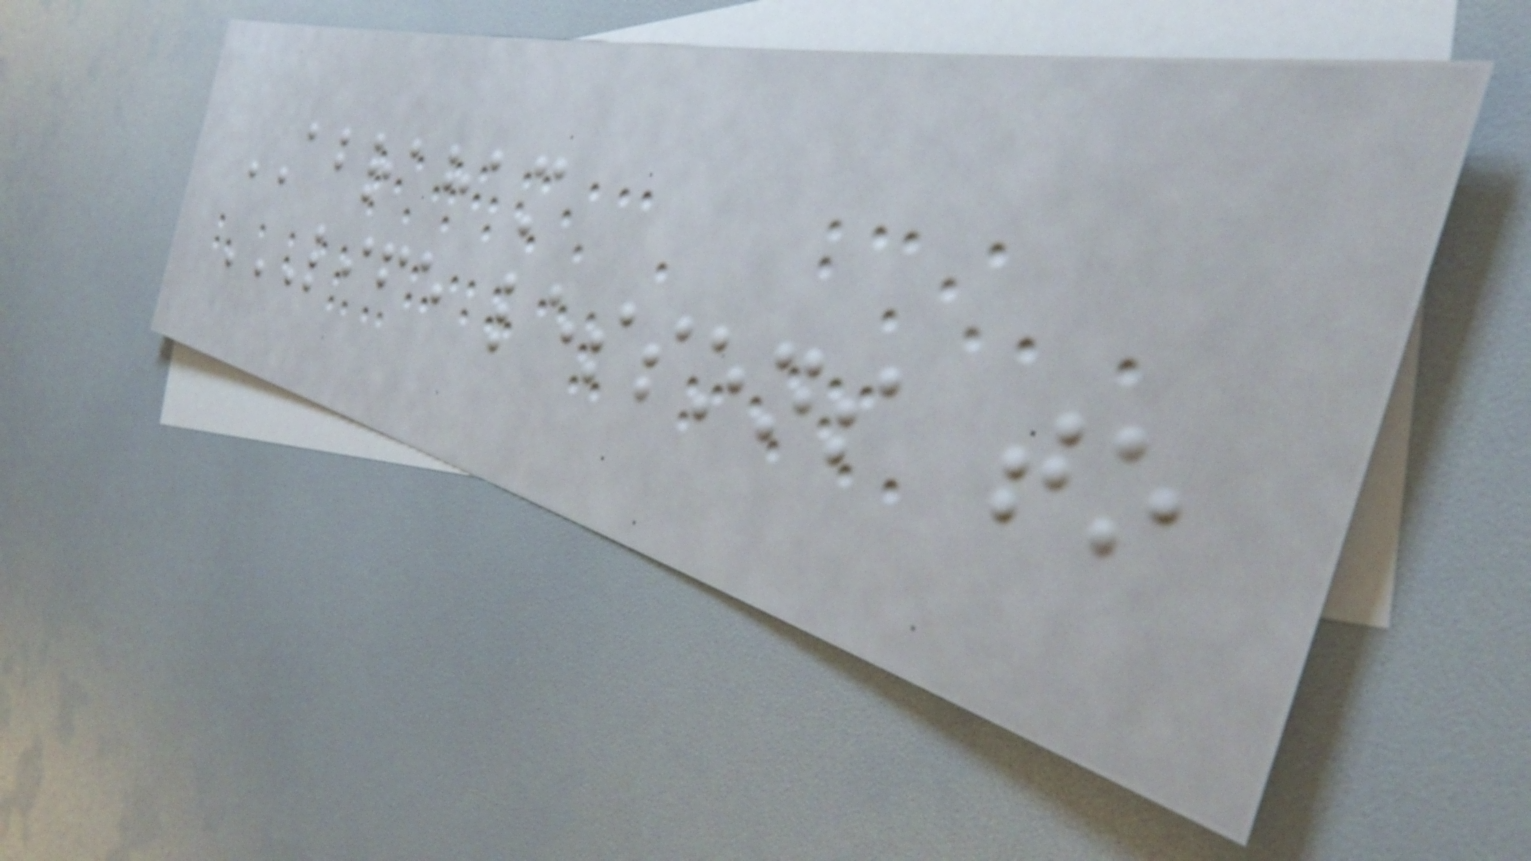ABRAHAM
LIFE LESSONS TO
